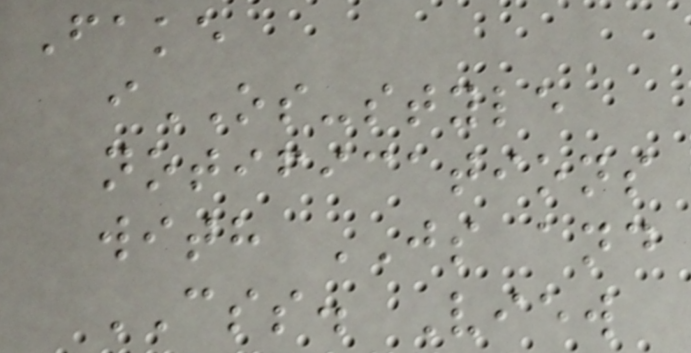Fake
iOS-style
notifications
with JS and
CSS. View
